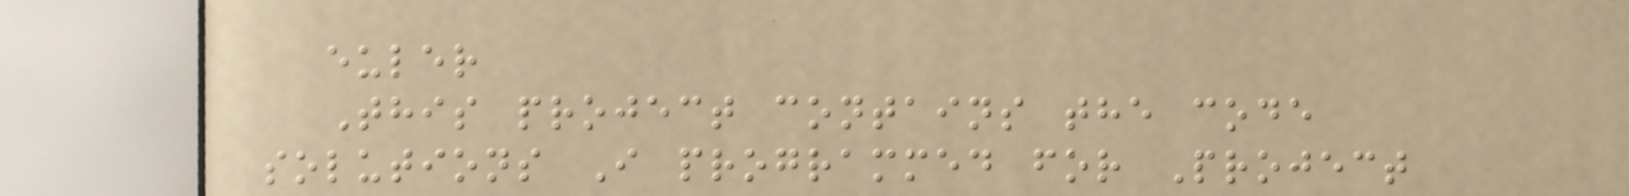euler
This project contains the code
solutions I programmed for Project
